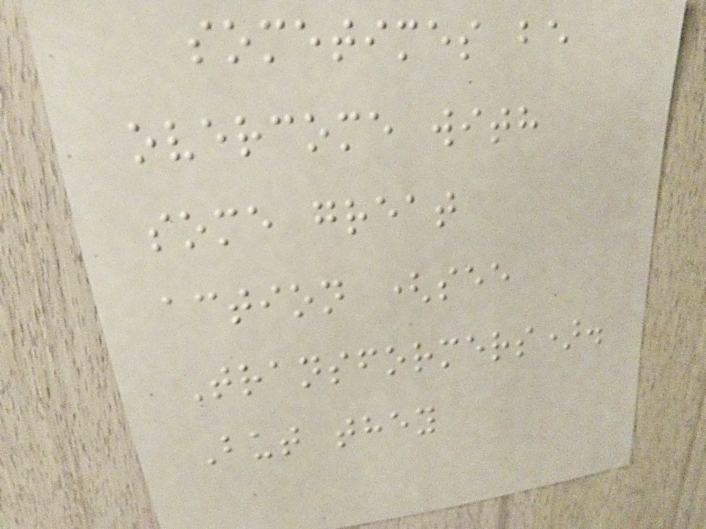sometimes be
overcome with
some great
action (see
Transformers).
But they
